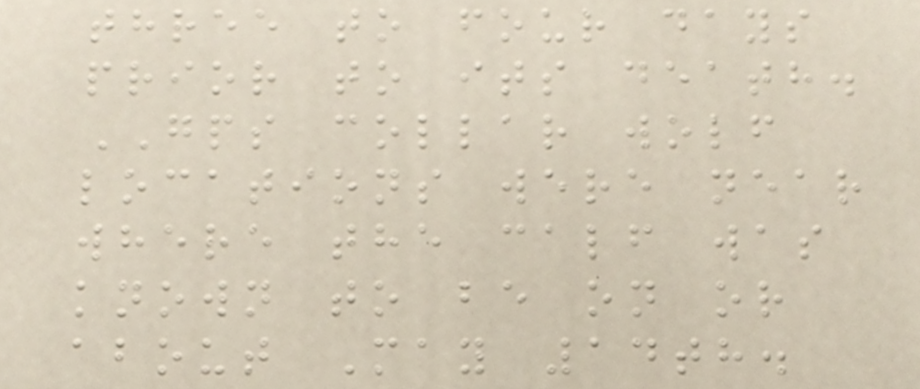three to four days
prior to its death.
GPS collar wolf
locations were near
where the calf was
known to be on or
about May 14th.
